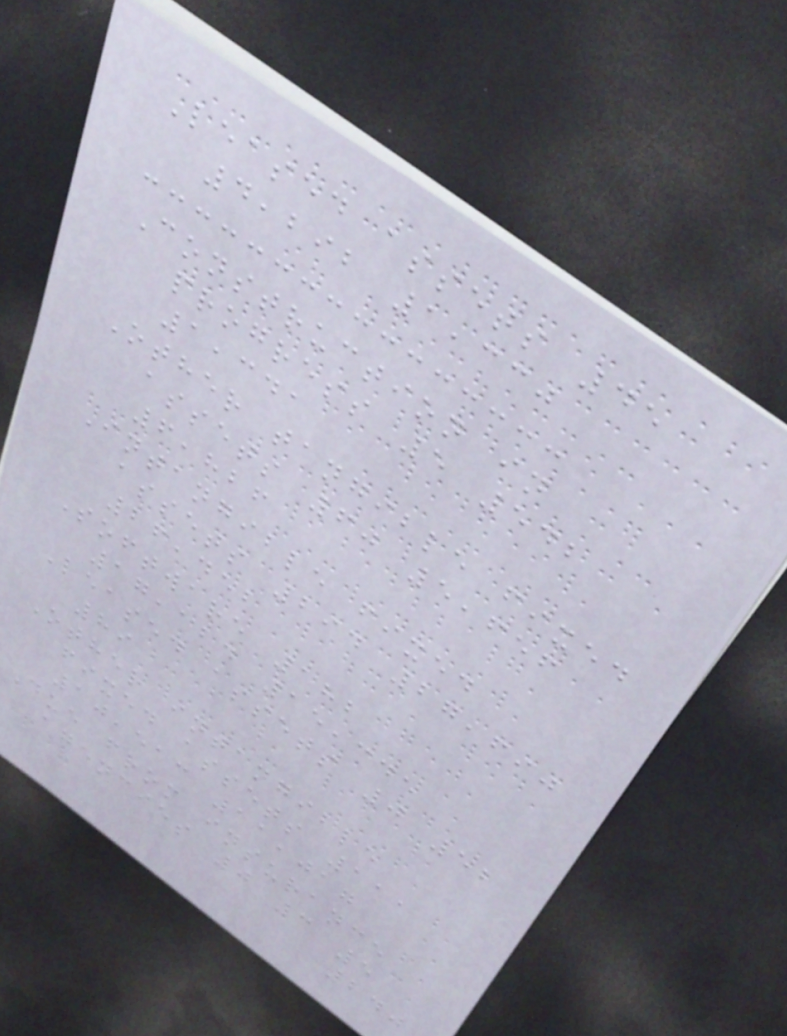Leased assets 45
4,292 1,330
Construction in
progress 5 542
1,341
Other tangible fixed
assets 60 5,656
6,826
Intangible fixed
assets 294 27,690
26,452
Software 182
17,124 15,345
Leased assets 0 52
89
Other intangible
fixed assets 111
10,513 11,017
Due from insurance
agencies 0 3 5
240
